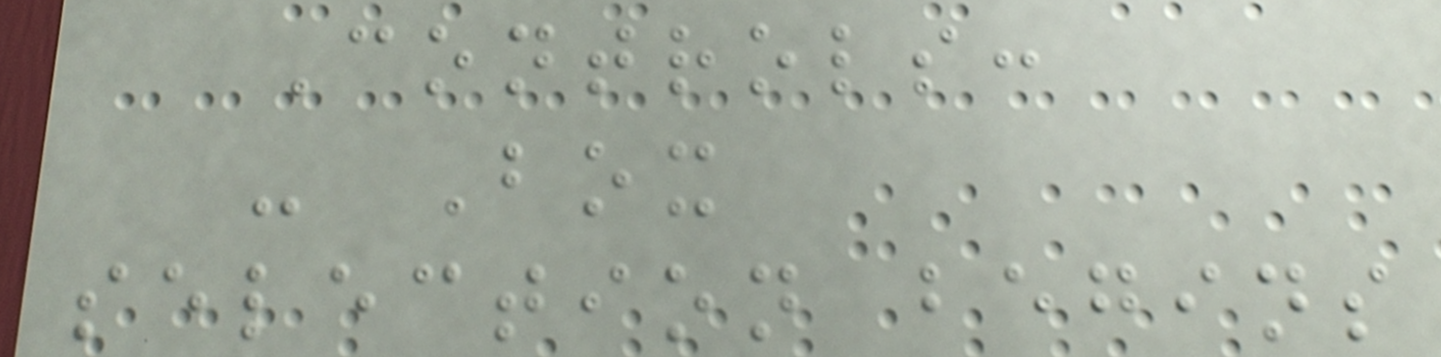Controls:
- Box
selection begins
